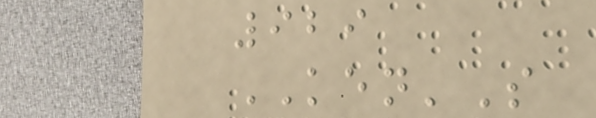929
KEN'S
